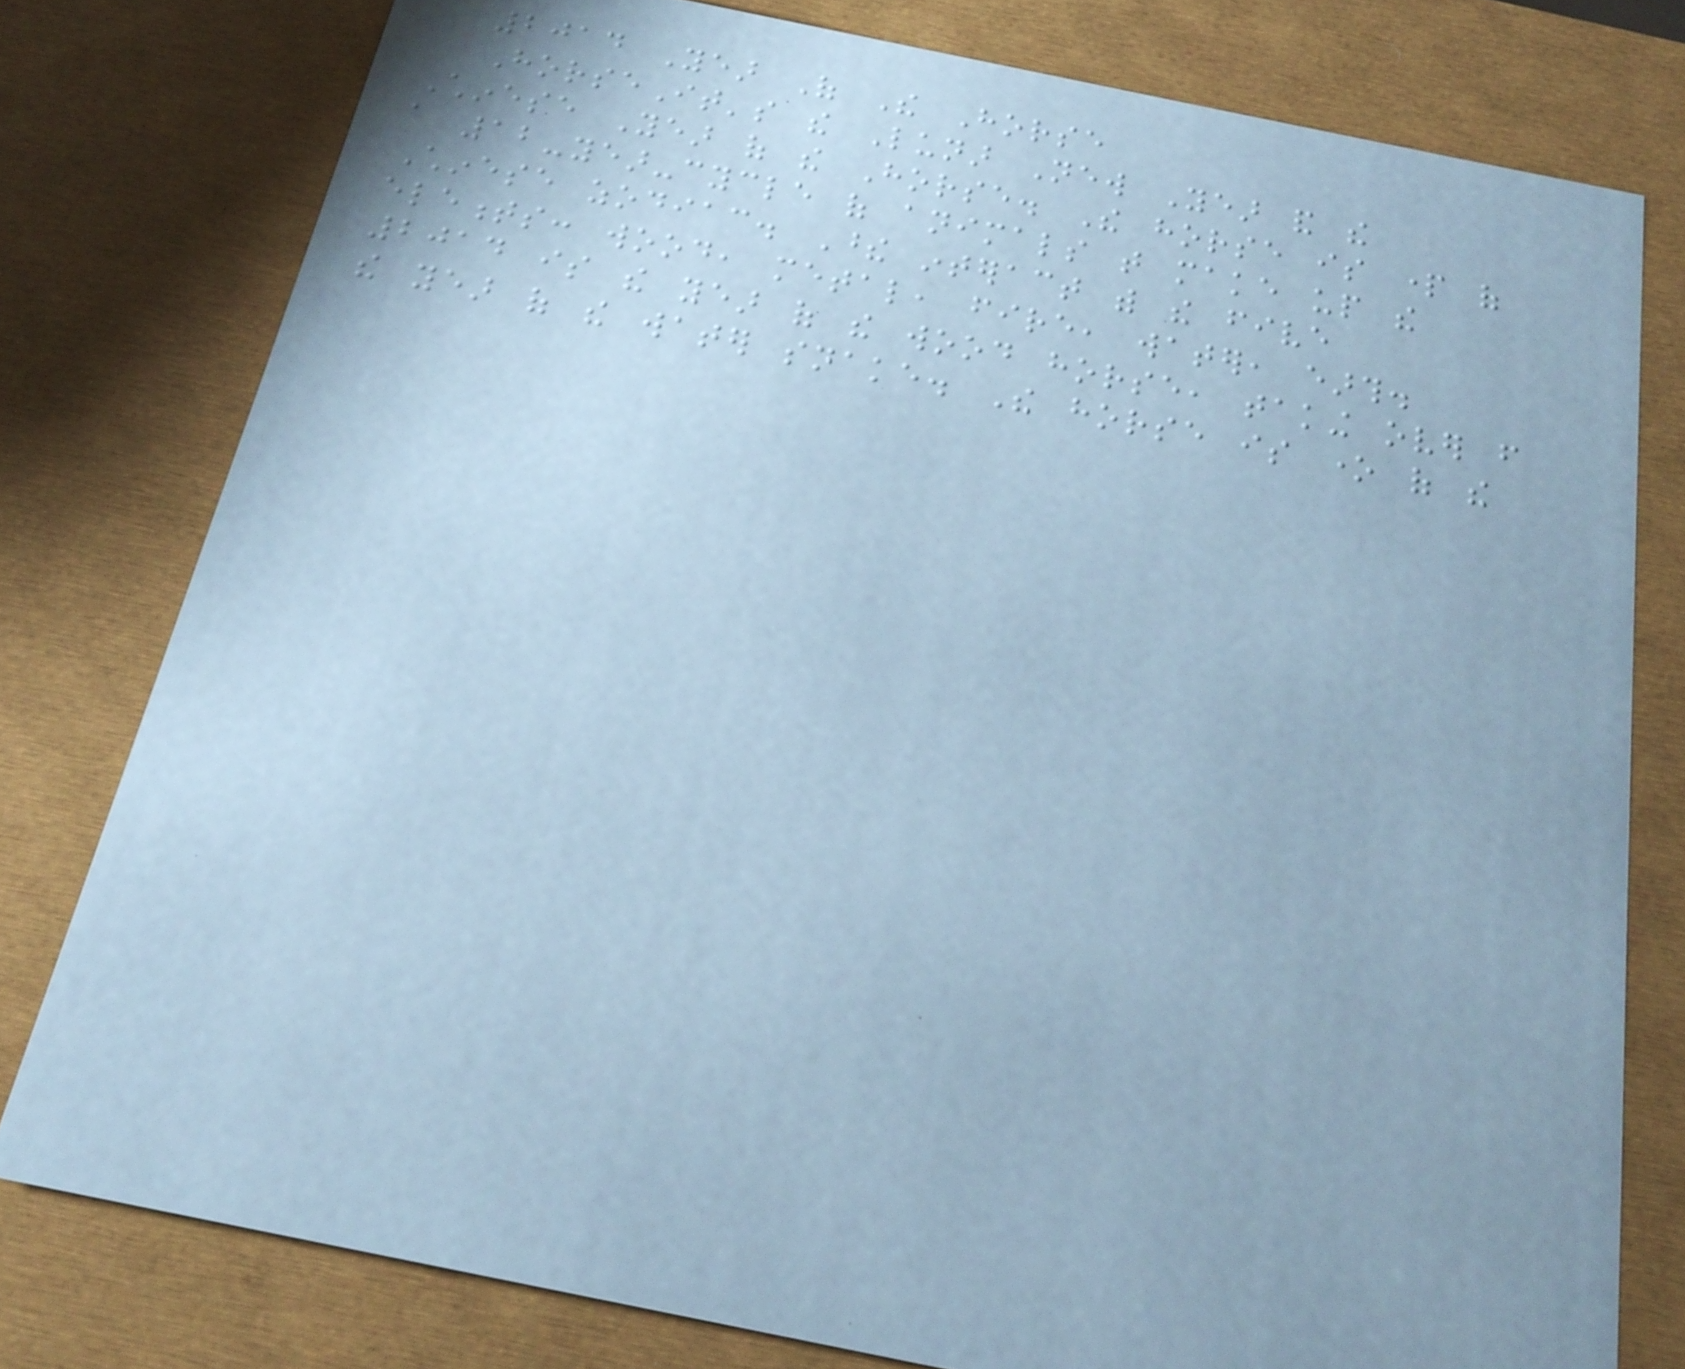2014 Year Of The Horse
HorseIt's the Lunar New Year and the
Chinese Year of the Horse. The horse is part of
a 12-year-cycle of animals that make up the
Chinese zodiac. These interact with the five
elements: wood, metal, fire, water, earth.
2014 is the year of the wood horse, taking over from
the year of the water snake. The horse is one of the
